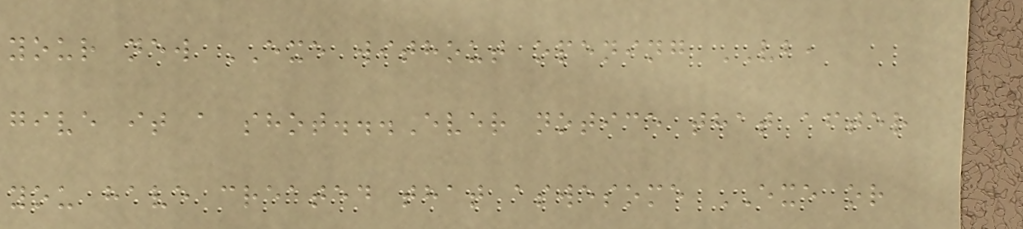your new EXE without opening VB,
give it a shot...Ever notice that after
you have created that aswesome EXE or
